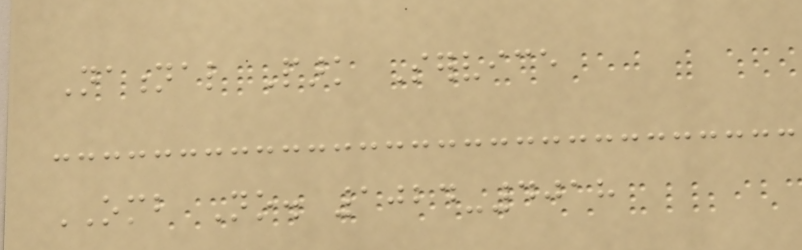National Park Service
OMB No. 1024-4018
